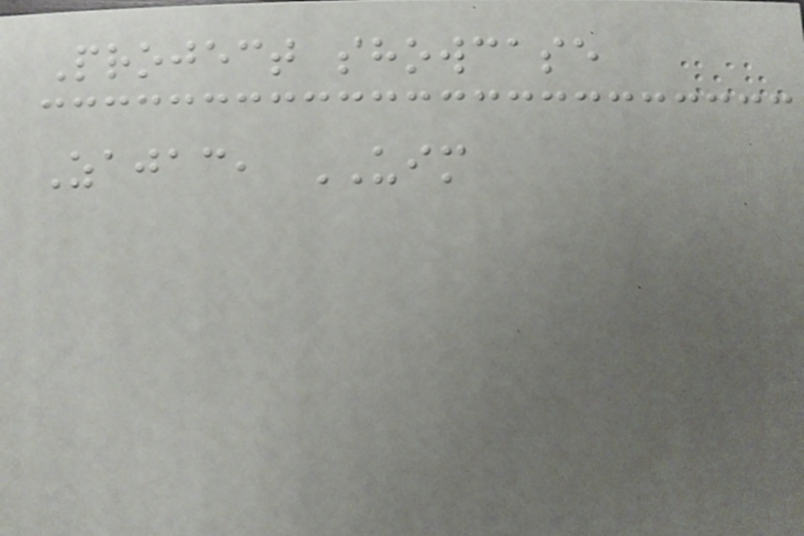Project showcase
Zajac, UIM
